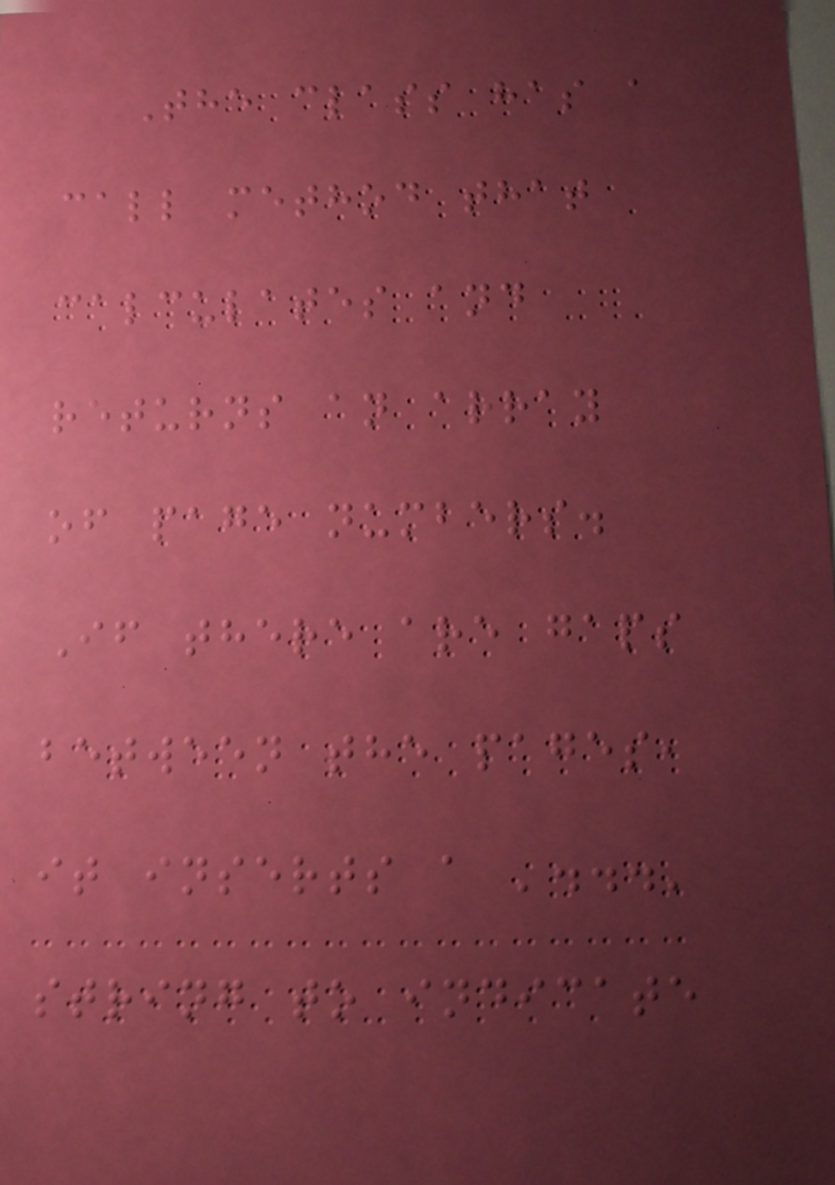The class has a
call method that
calculates and
returns an array
of page numbers.
If there are gaps
between the pages,
it inserts a '...'
string to indicate
